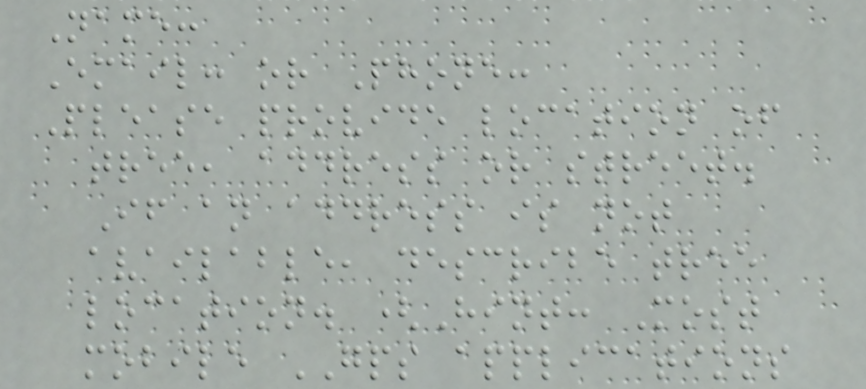Name:
Email: or Phone:
Please provide location of
tree, address or street.
If an address is not
available, describe tree
location. (Hint: Most
mobile GPS applications
